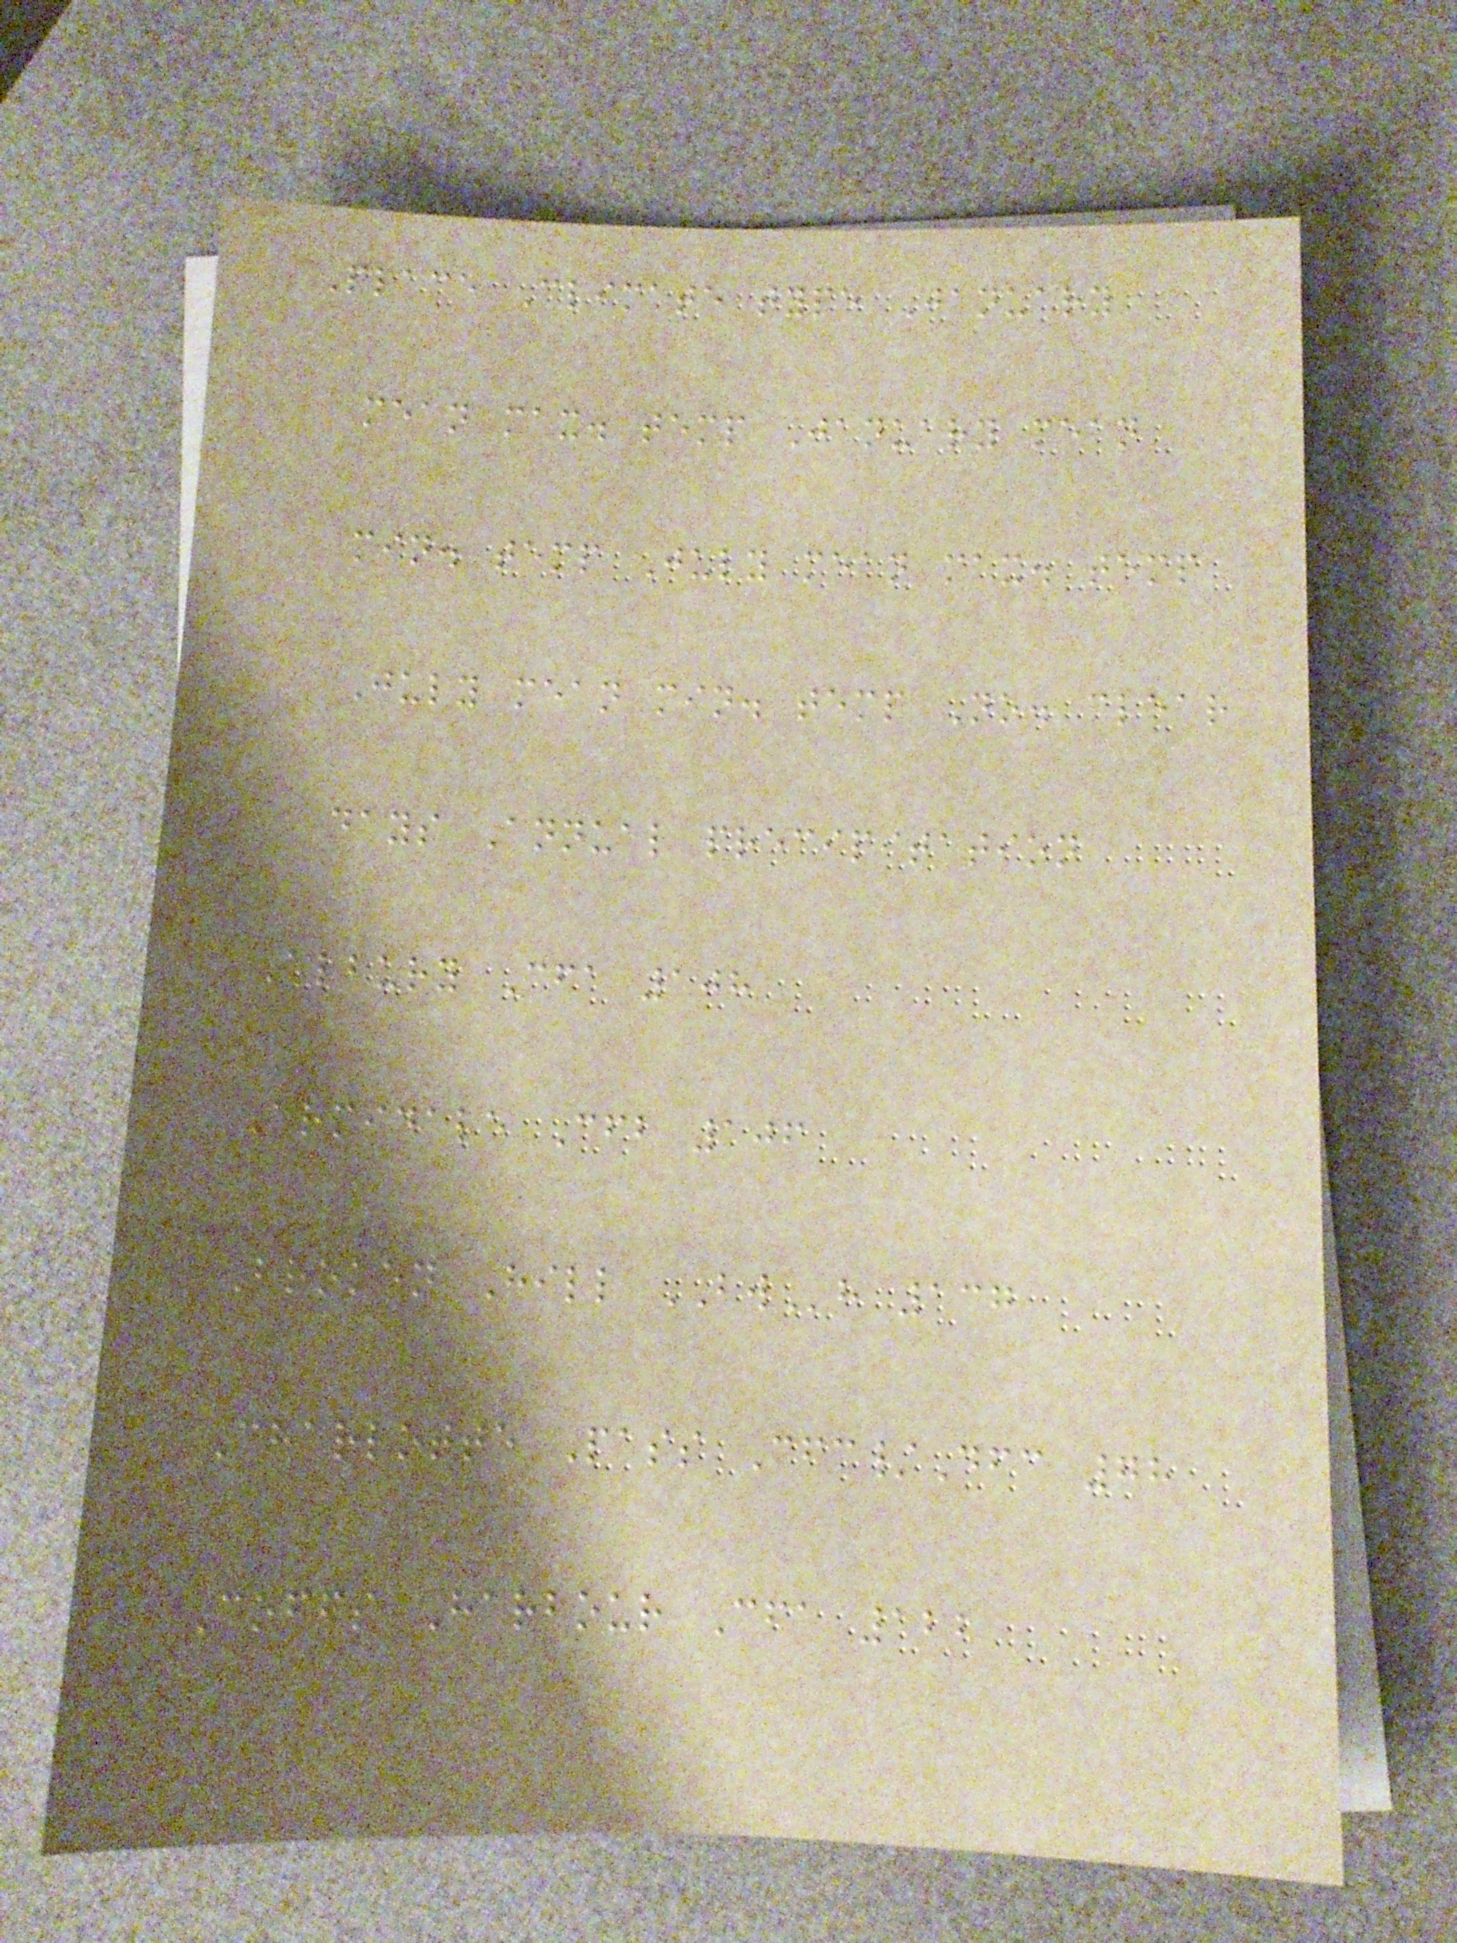Place Climate type January
mean max. temp January mean
min. temp July mean max. temp
July mean min. temp No. clear
days Annual precipitation
Albury Cfa 108
Armidale Cfb 106
Broken Hill BWh 137
Charlotte Pass Cfc/Dfc 78
Coffs Harbour Cfa 122
